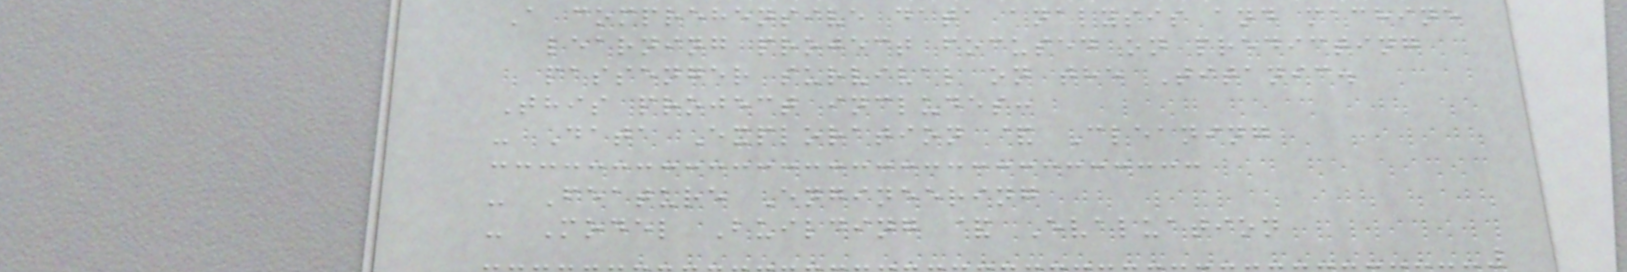A comprehensive data analysis and machine
learning project focused on predicting
passenger survival on the Titanic.
This project includes:
- Data Exploration & Cleaning
- Feature Engineering
- Model Building & Evaluation
